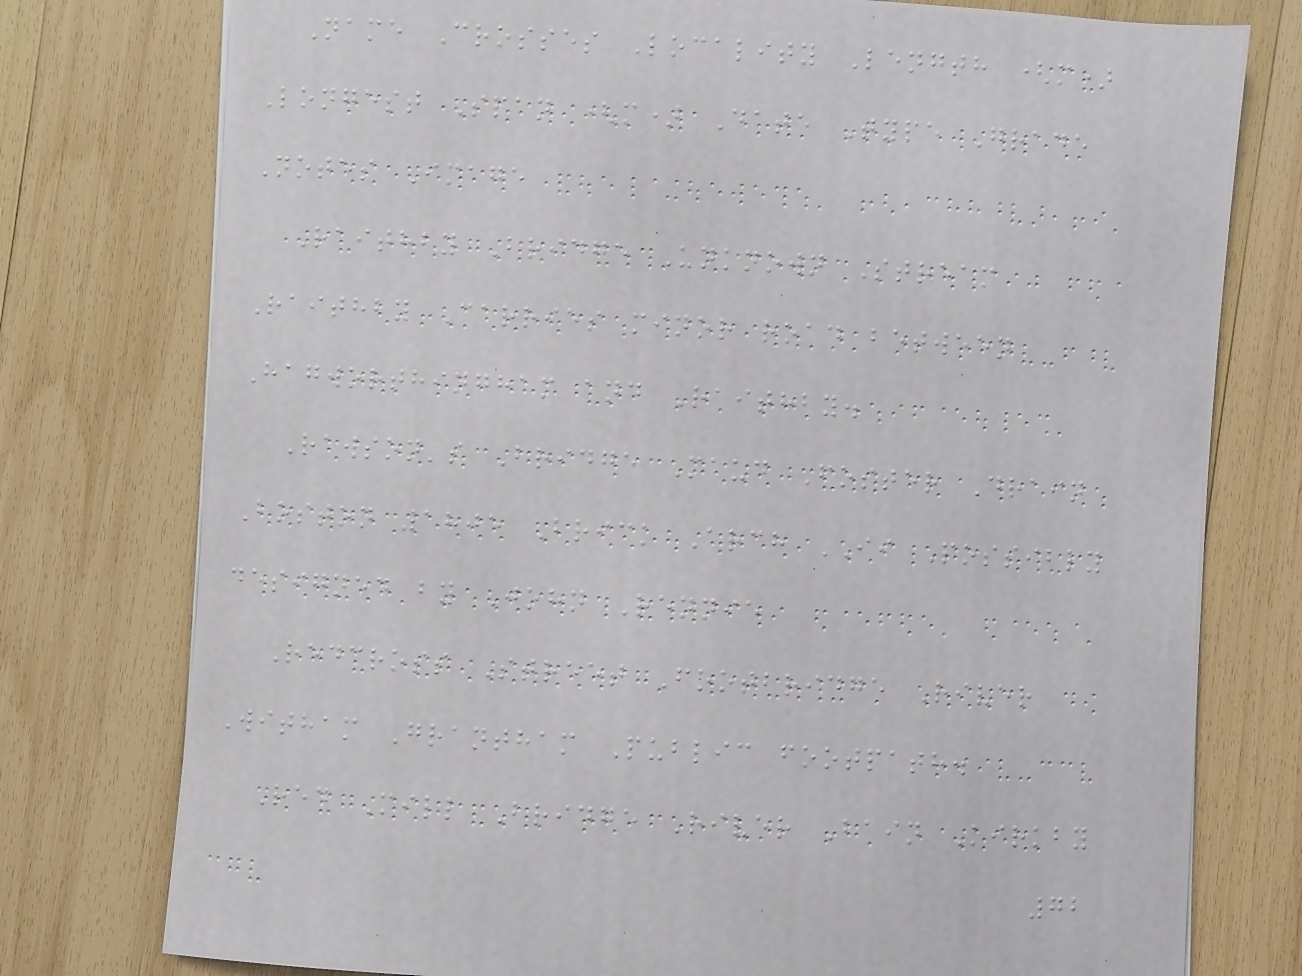Name Crosses Locality Length (m)
Longest Span (m) Date Type Grade
Notes Image
Raithby Bridge Unknown Stream
Raithby Carries minor road between
Hagworthingham and Raithby.
Rawson's Bridge Maud Foster Drain
Boston 1805 Brick Arch II Possibly
designed by John Rennie
Redcross Street Footbridge River
Witham Grantham Public footpath.
Red Mill Bridge River Bain Kirkby
72
